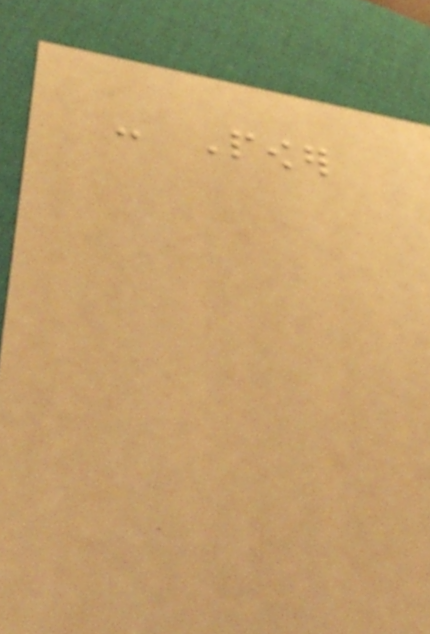- Power
